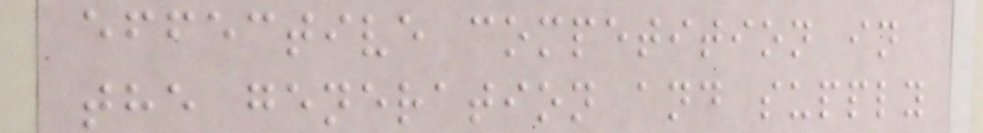effective competition in
the generation and supply
